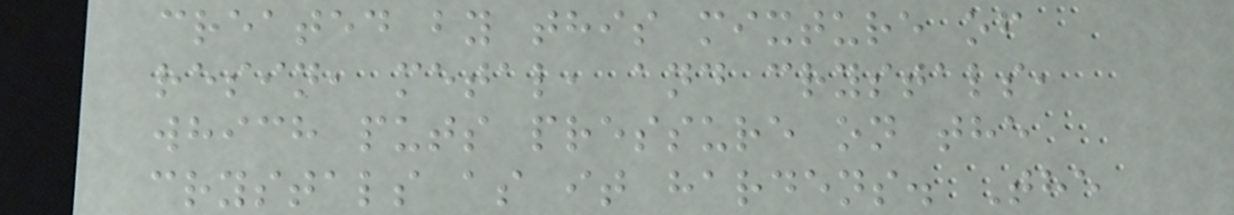created by this mixture of
resin, metal, and crystals,
which puts pressure on the
crystals as it hardens. The
